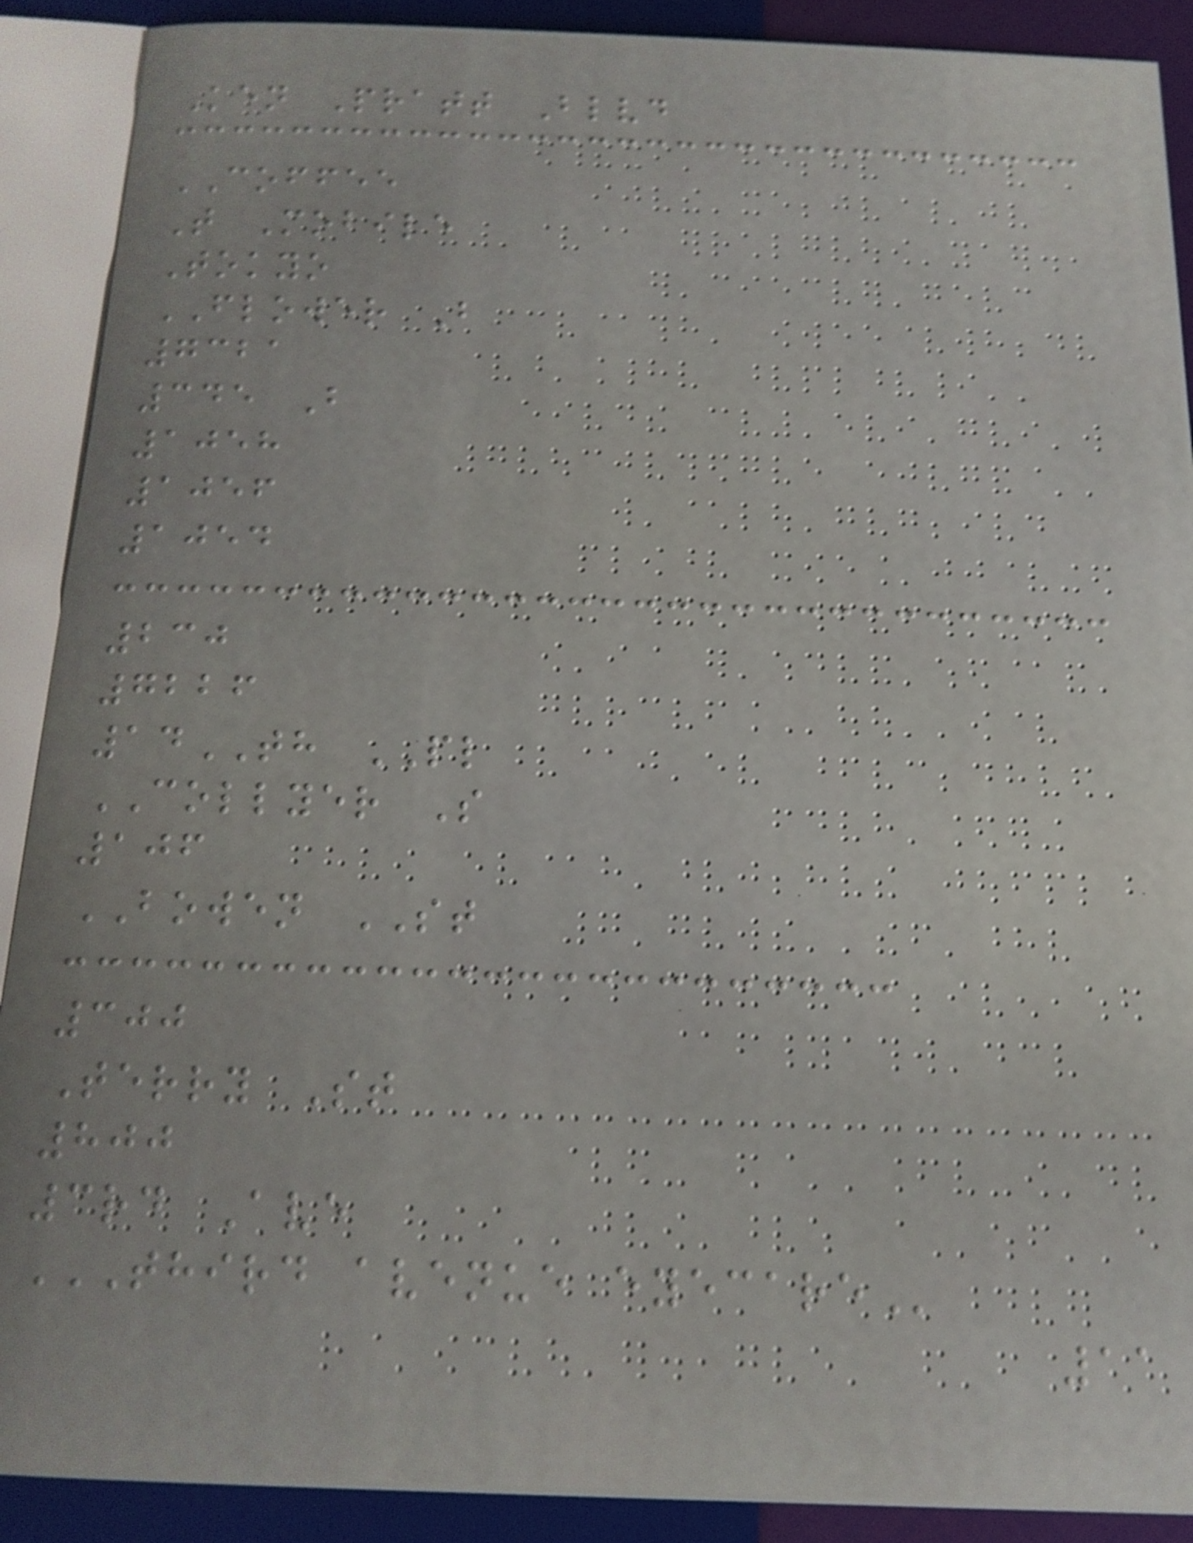Ken Pratt Blvd
COFFEE
T Mobile
Tokyo
FLOWER B
7321
345 B
1058
1056
1054
230
7226
14TH PL
COLLYER S
106
BOWEN ST
300
Terry St
800
3rd Ave
THIRD AVENUE EYECARE
11
